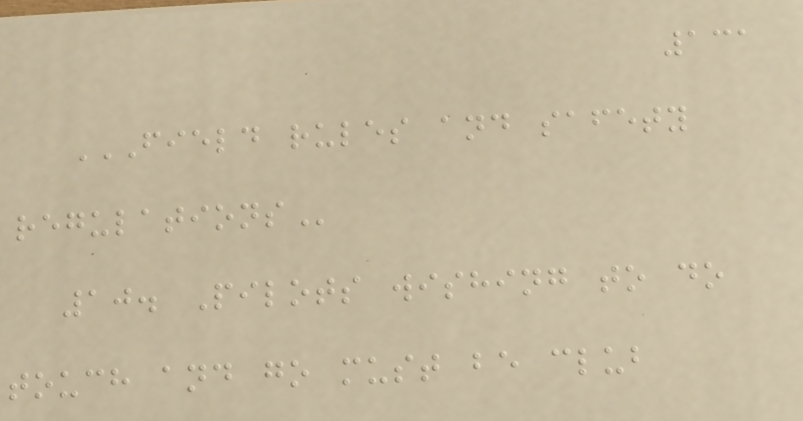131
FIELD RULES AND SAFETY
REGULATIONS
10. Pilots wishing to do
touch and go must be club
